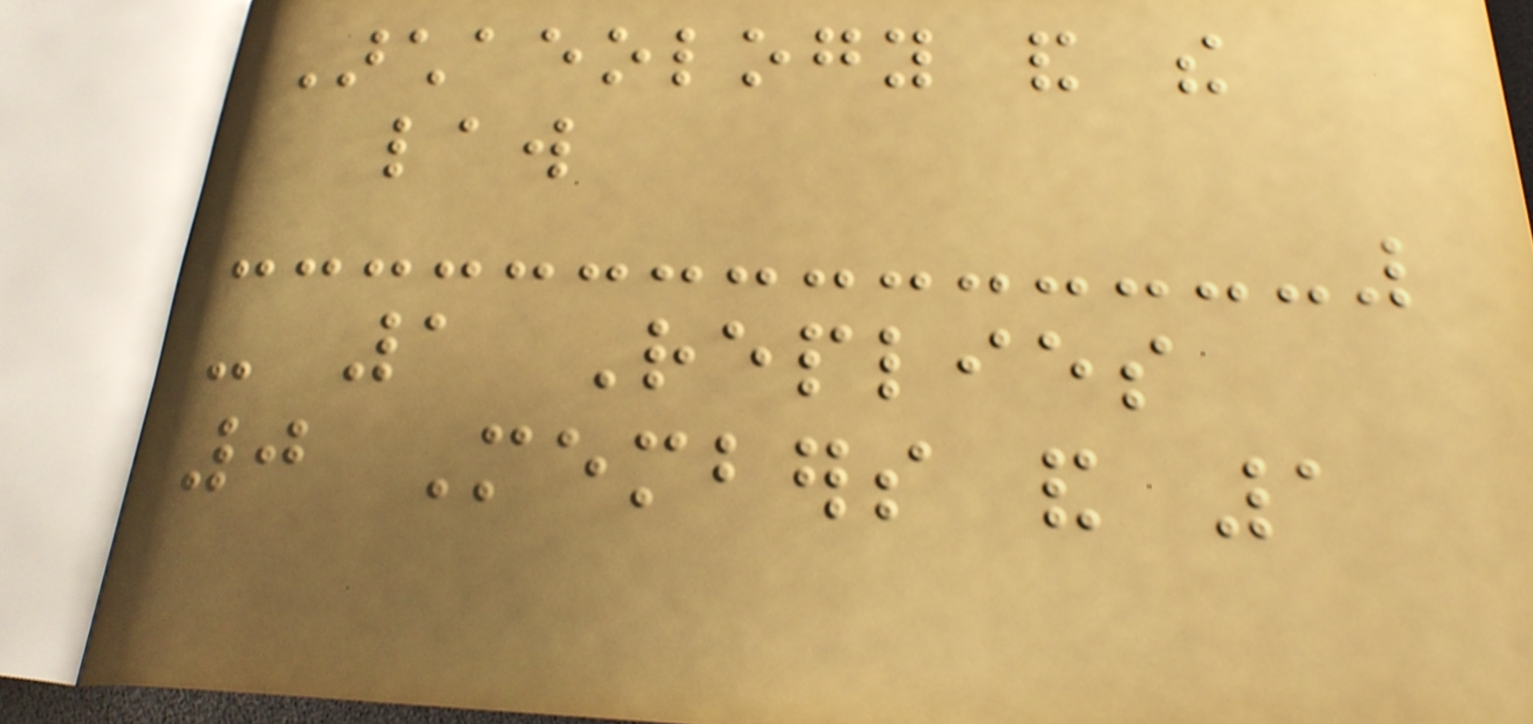Archaeology and the
law
- 1 Replies
0 Members and 1
